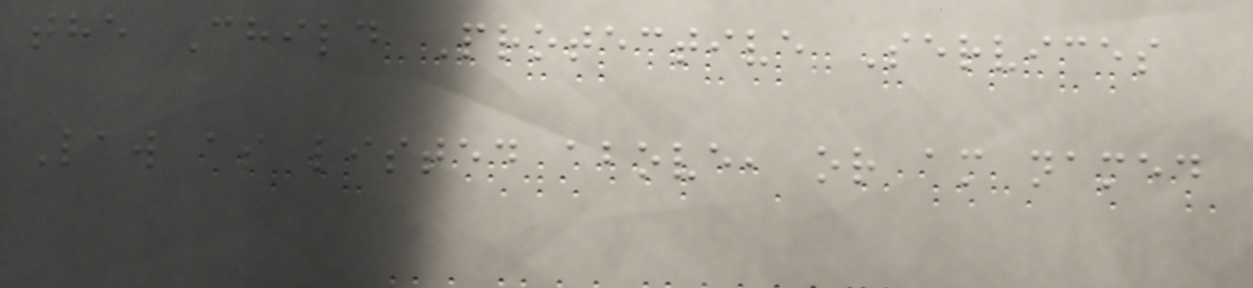the Child Protective Services
Law as listed above, or am named
